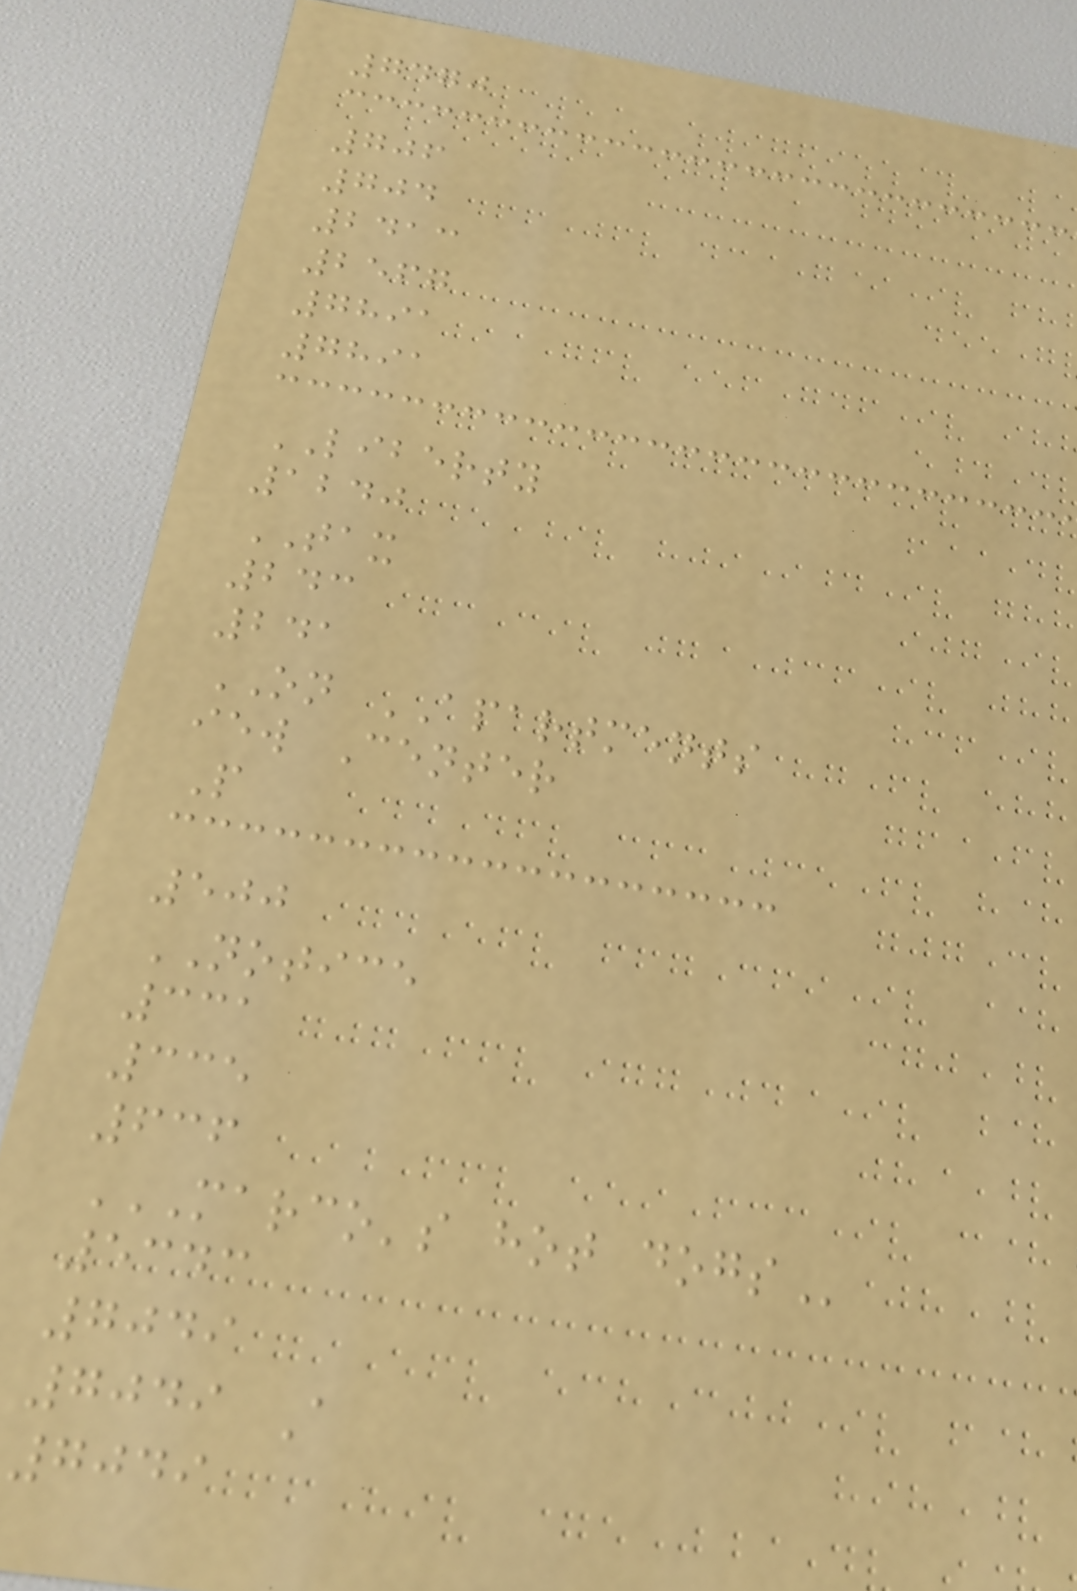7470
706
704
2413
2567
7891
7891
LIBERTY
1240
TAX
243
241
ON APARTMENTS
iew Center
P
500
NOTICE
331
335
636
MARCO'S HOT DOGS
5343
7049
7049 A
7049
